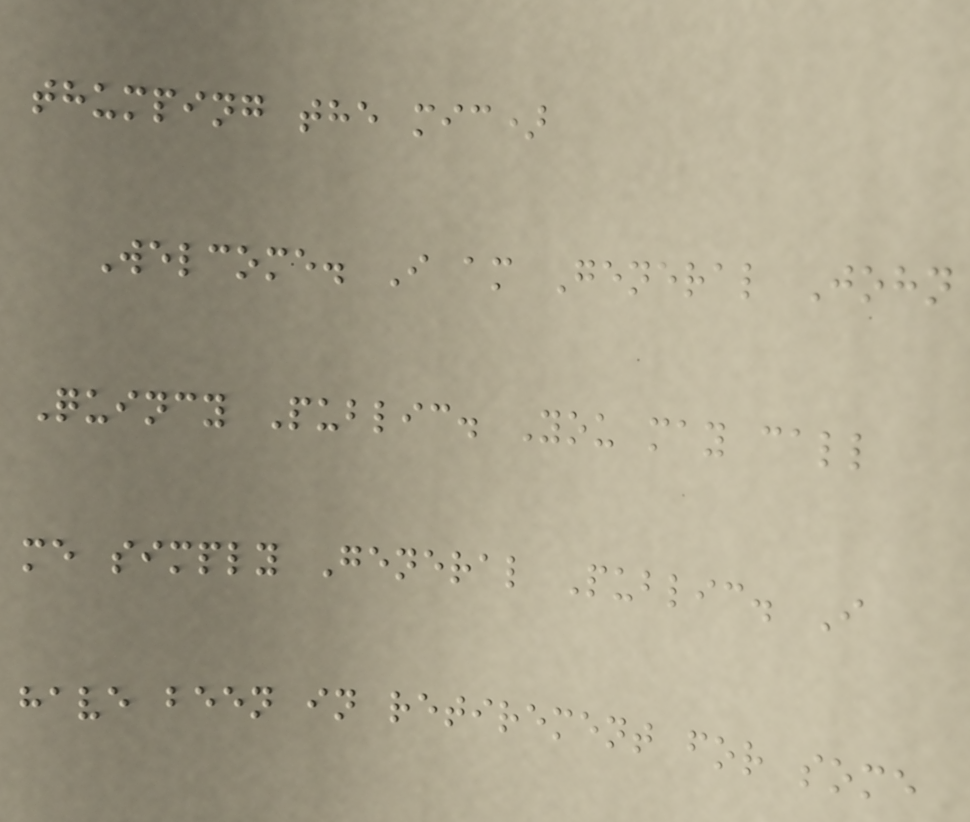thumping the mic)
Welcome. I am General John
Quincy Public. You may call
me simply General Public. I
have been in retirement for some
